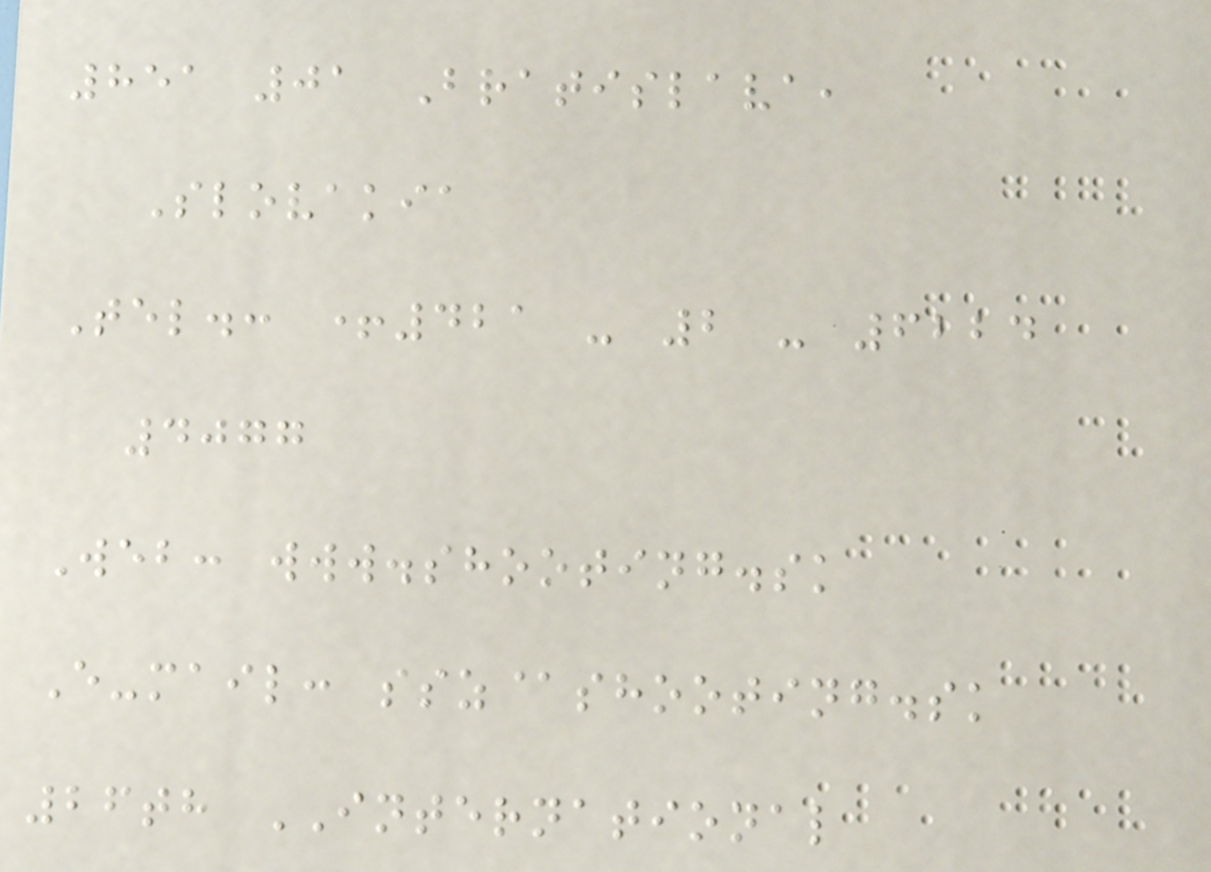851 01 Bratislava,
Slovakia
Tel.: +421 - 2 - 6224
4077
Web: www.shooting.sk
E-mail: ssz@shooting.sk
26th INTERNATIONAL
